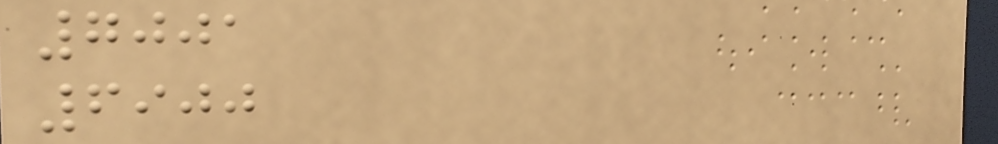7001
6900
